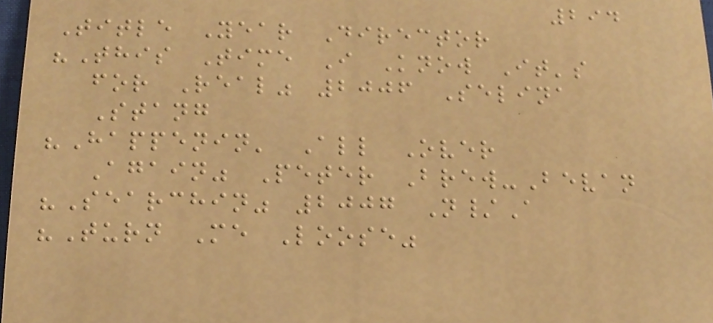294
Title Year Director
"This Time I Know It's
for Real" 2006 Selina
Stang
"Happenin' All Over
Again" Peter Brew-Bevan
"Searchin" 2007 N/A
"Turn Me Loose"
